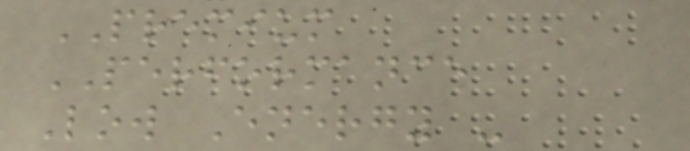PREMIUM
PERFORMANCE
Low Energy -
